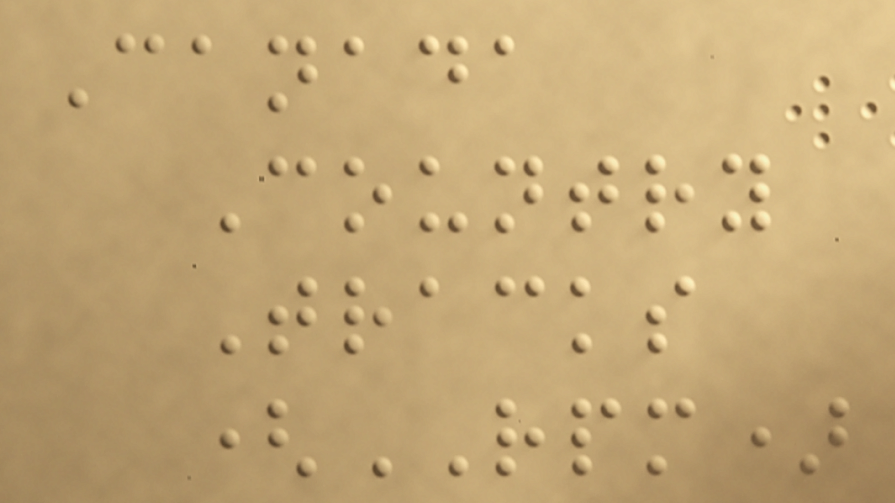Canada
Country
Tracks
(RPM)
